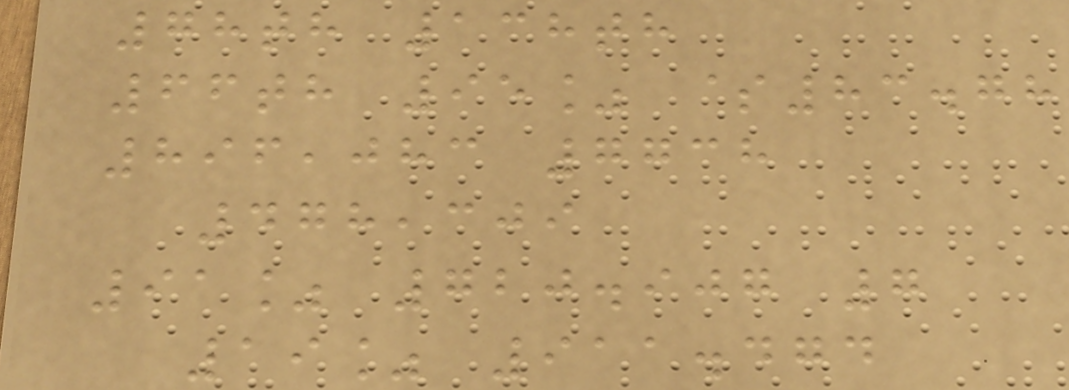78th 138th
66th 95% $83.78
896,083 7738
478,309
91% 720.907 7
19% 911.474
